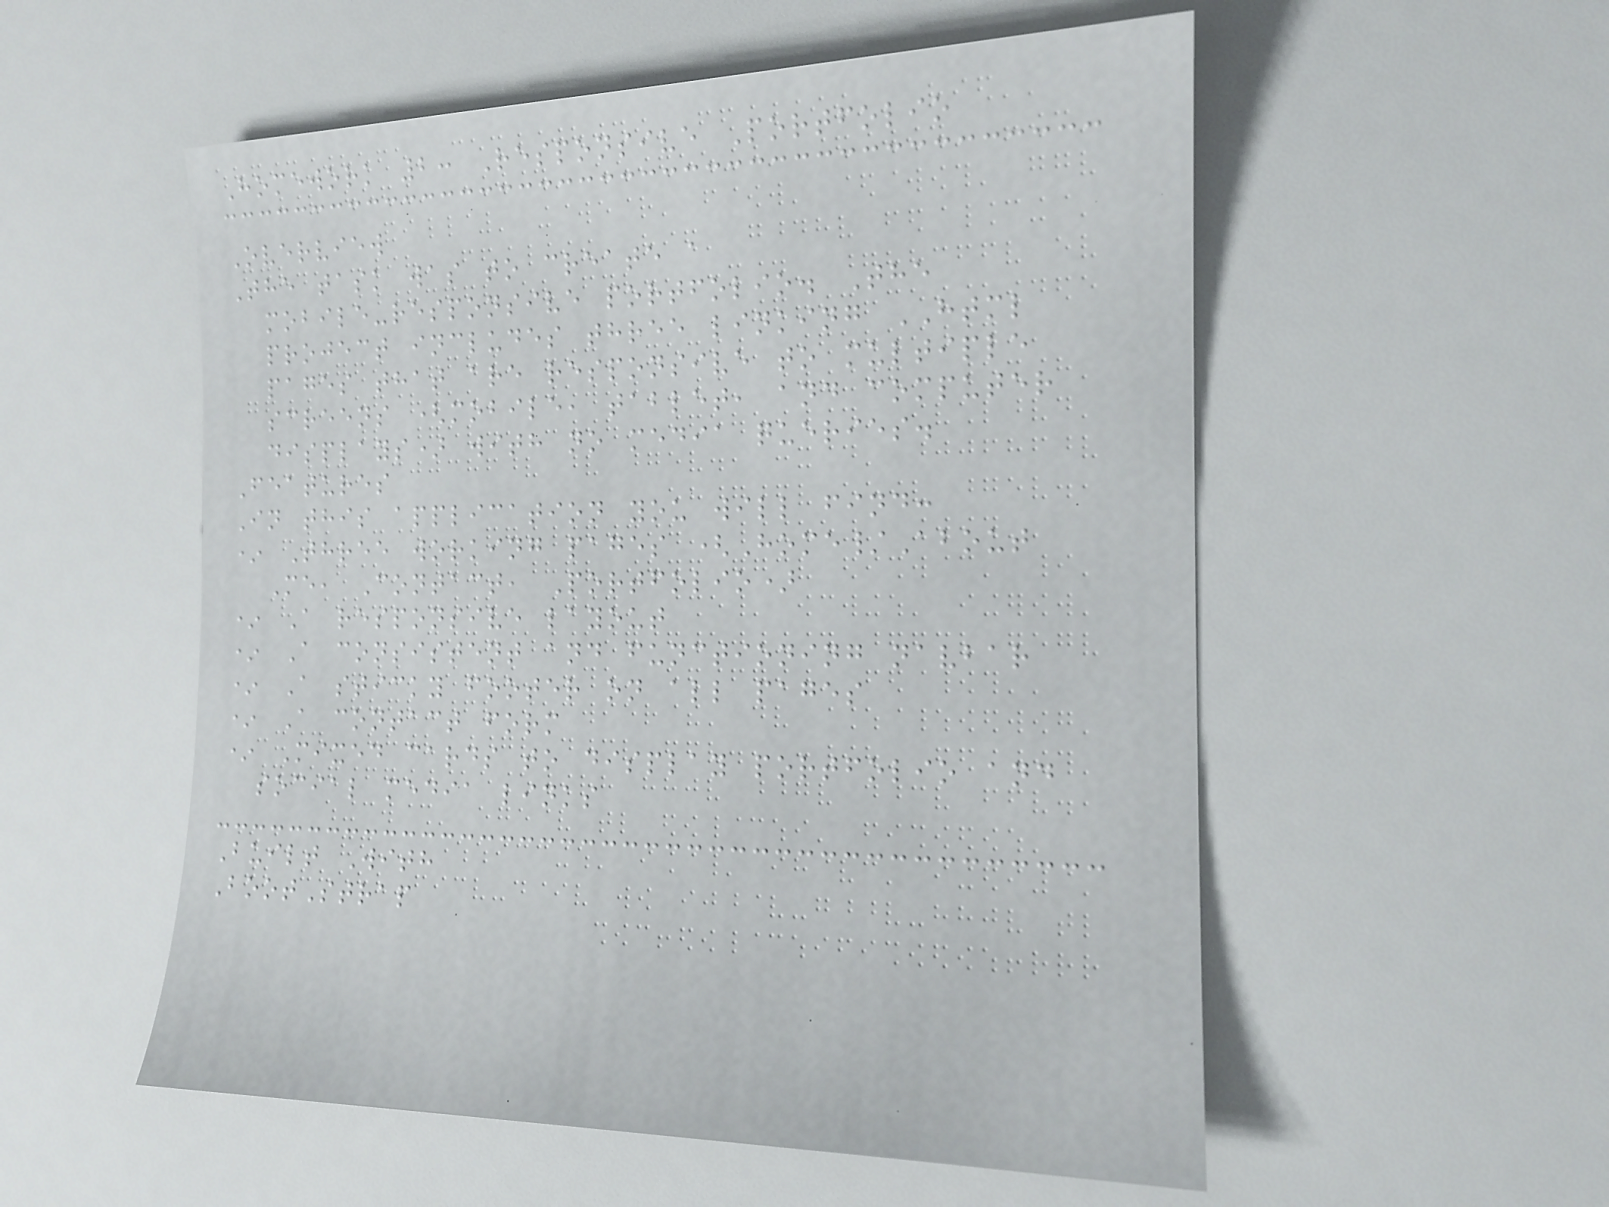Homework 2: Responsive Portfolio
Overview
The task was to create a
mobile-responsive portfolio. The
project includes three linking HTML
pages that are responsive to multiple
screens (mobile, tablet, and computer
displays) with no media queries.
Features
In this application you will find:
* Three working pages (Home/About
Me, Contact, Portfolio)
* A responsive layout
* A consistent and functioning navbar
* A sticky footer on all pages
* A contact form
* Mixed cards to display portfolio and
social media links
Built With
BootStrap
